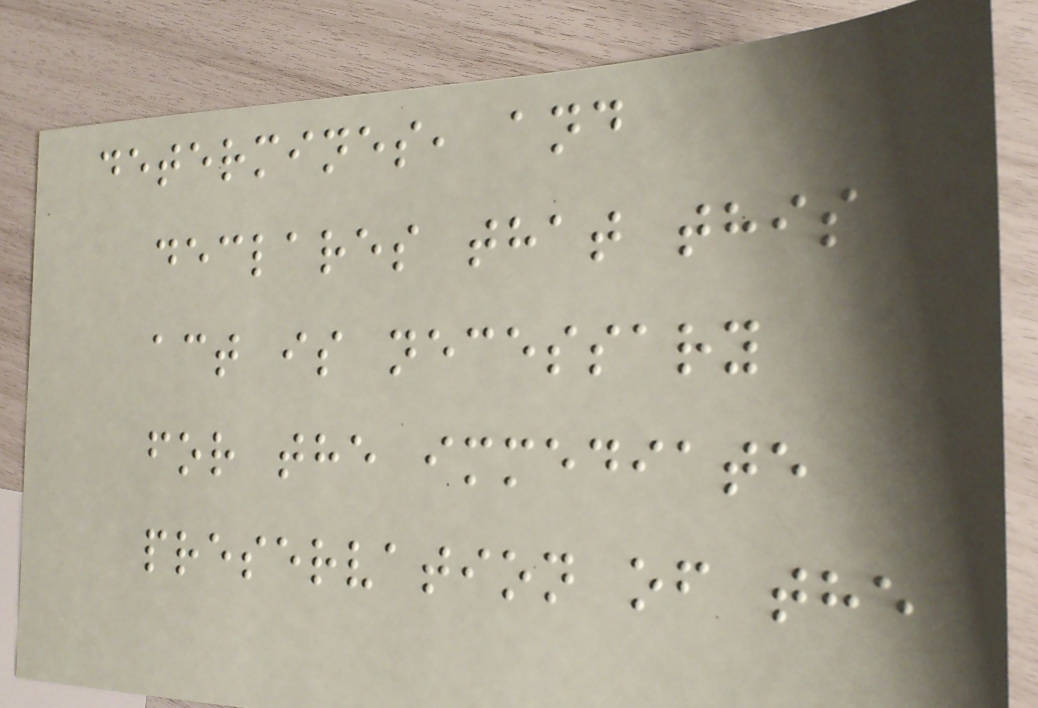determines, and
declares that this
act is necessary
for the immediate
preservation of the
